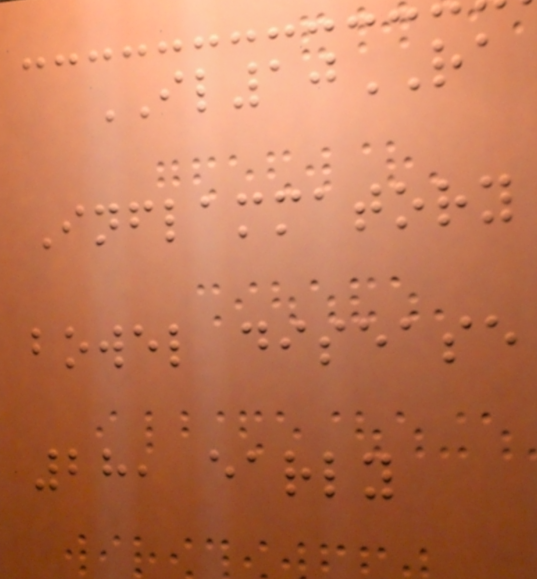IL10RA
Inflammatory
bowel disease
28, early
